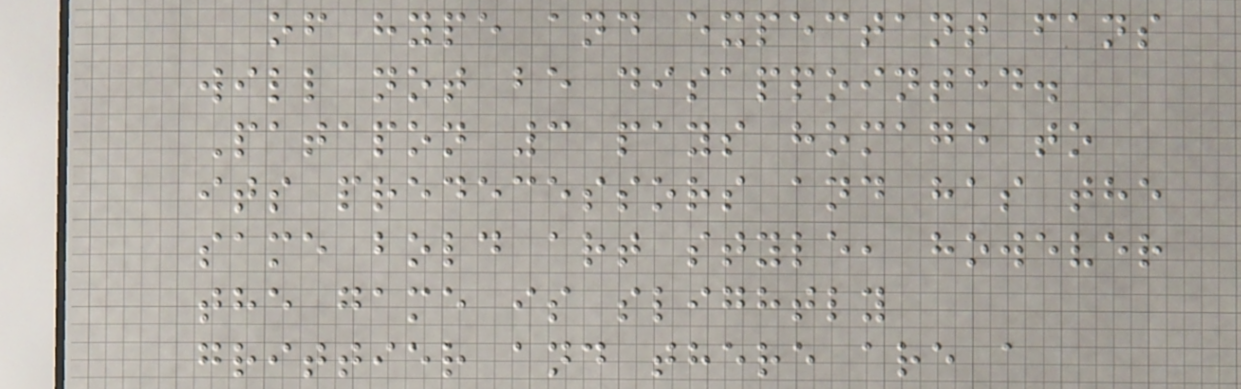of hype and expectant fans
will not be disappointed.
Patapon 3 pays homage to
its predecessors and has the
same bold art style, however
the game is slightly
grittier and there are a
